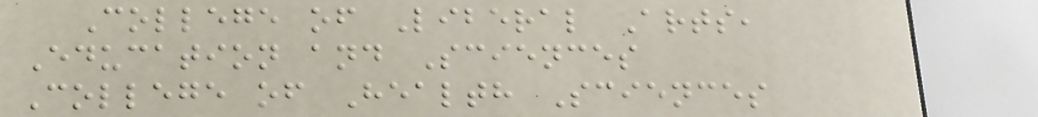College of Liberal Arts,
Education and Sciences
College of Health Sciences
